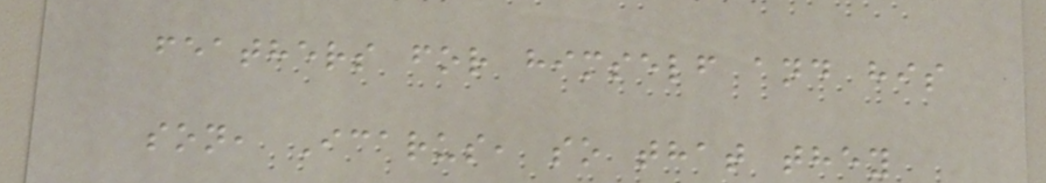feathers for himself and his
son, Icarus, so that they
